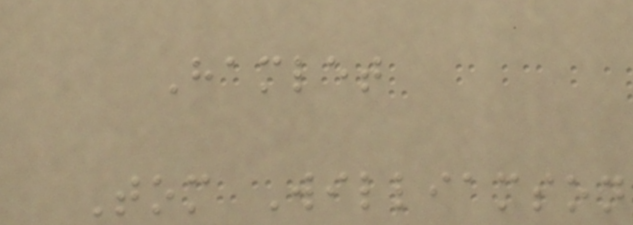Hamlet
Tom Williamson
